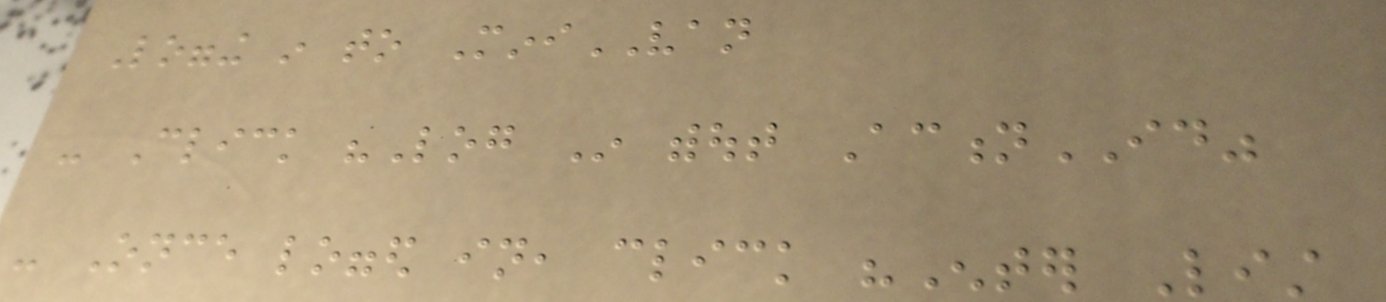Logging in to MiniVAN
- Click "Log In without ActionID"
- Once logged in, click "Enter List
